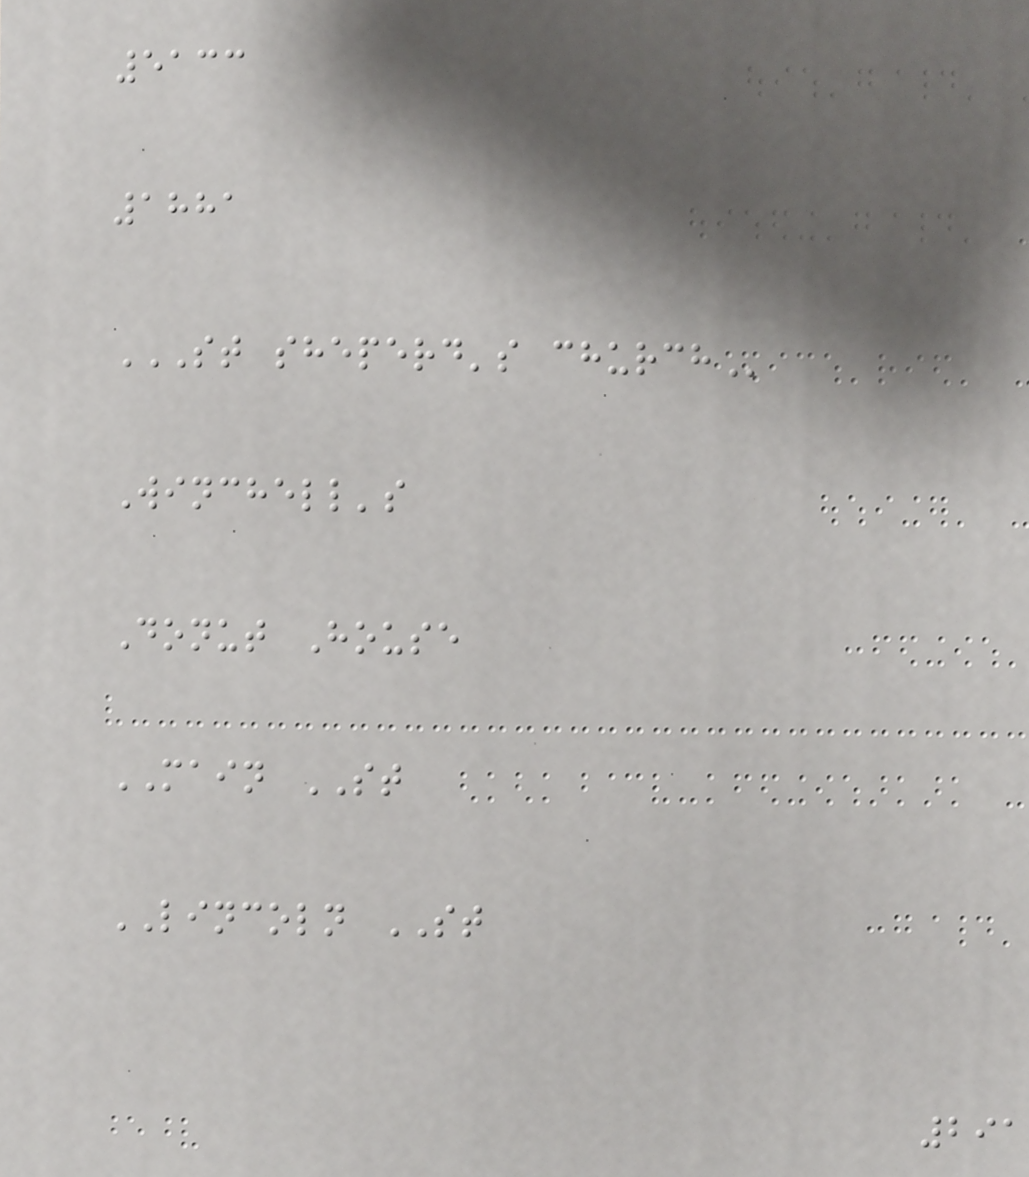5133
1881
ST SHEPERD'S CHURCH
Winchell's
Donut House
MAIN ST
LINCOLN ST
291
